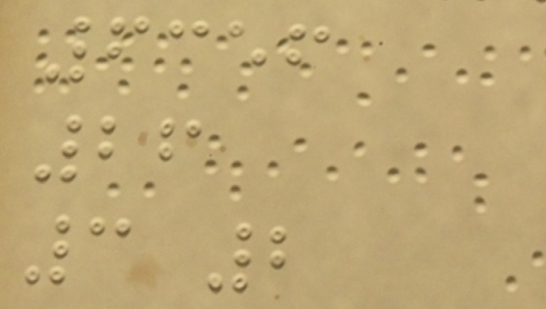6356
26
3 2
